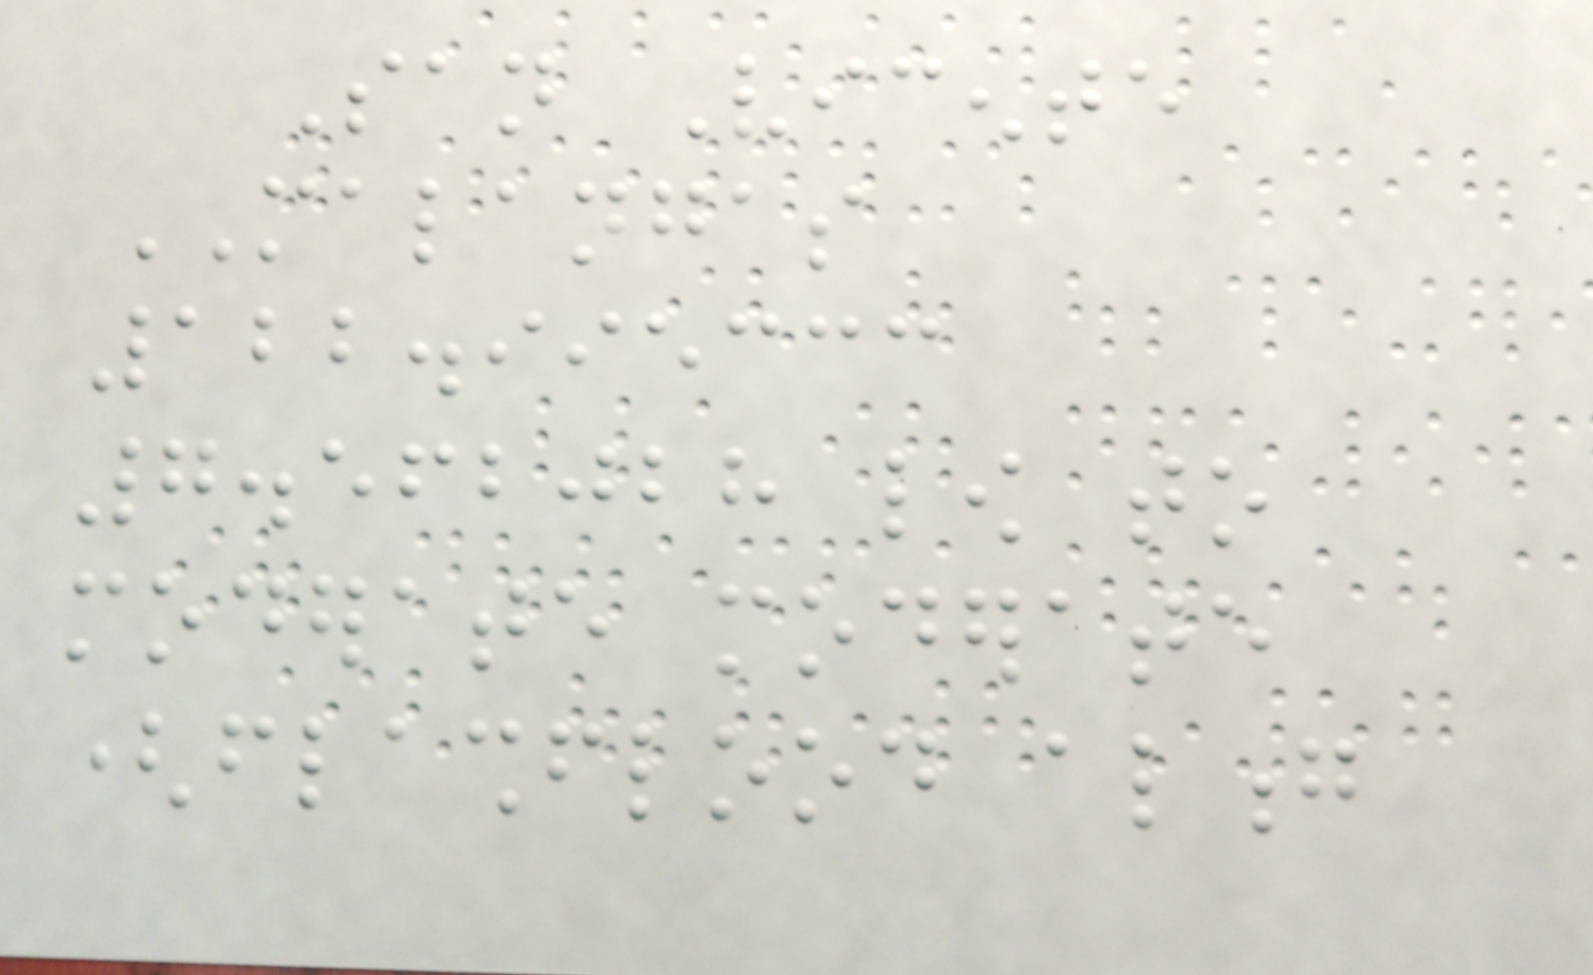San Vicente
MALANGAS
122.995333
7.562028 low to
moderate moderate
(flashflood along
